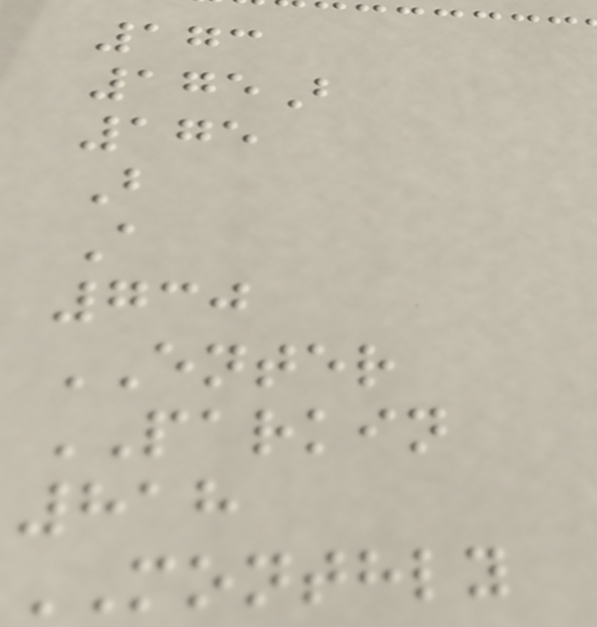173
175B
175
B
A
730
ENTER
PARKIN
818
MONTHLY
